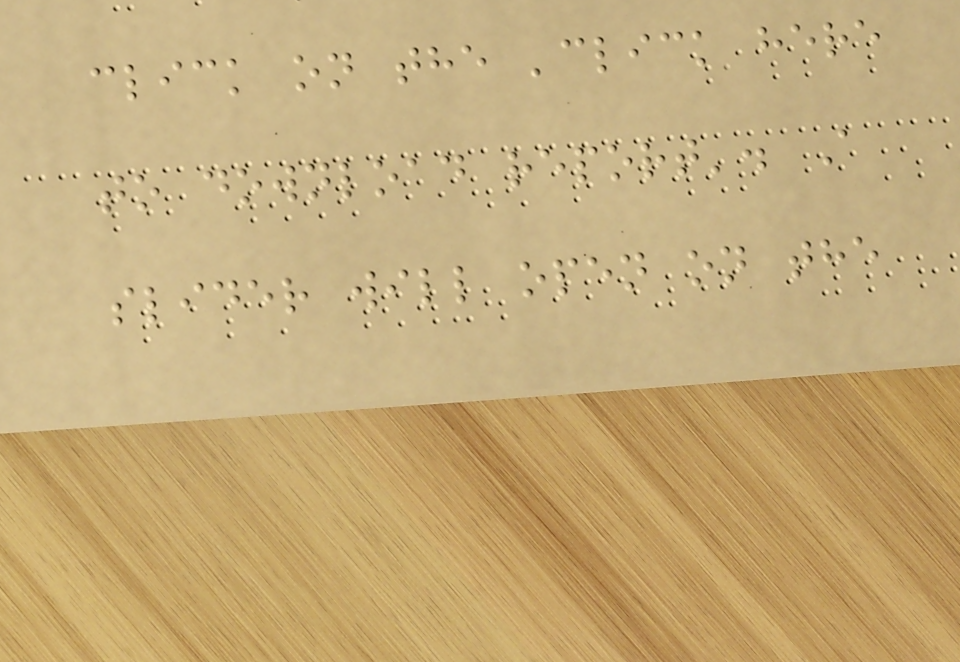click on the 'click here
to download report'. A
slider will open on the
